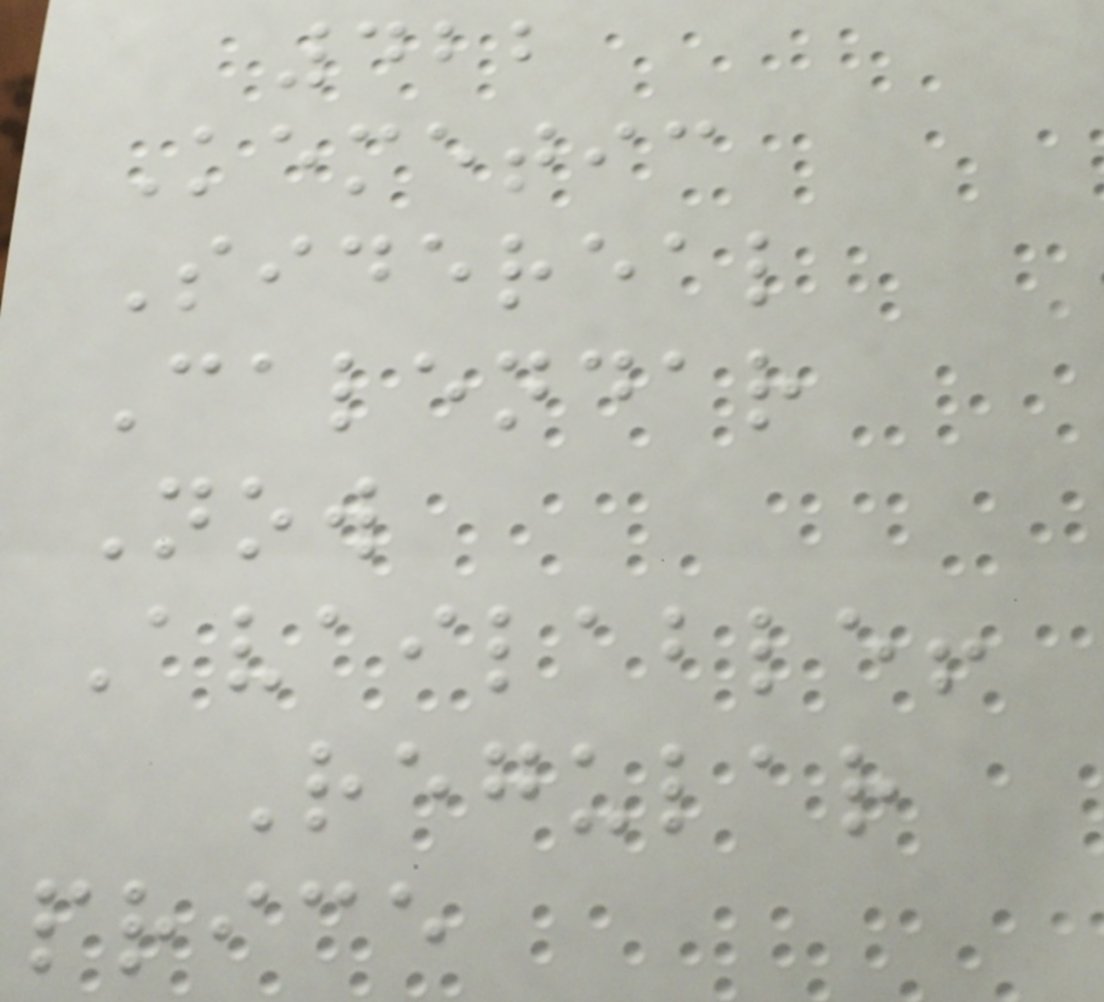422
Kemetic
Sidereal
Calendar
Now
Available!
Regular
price
